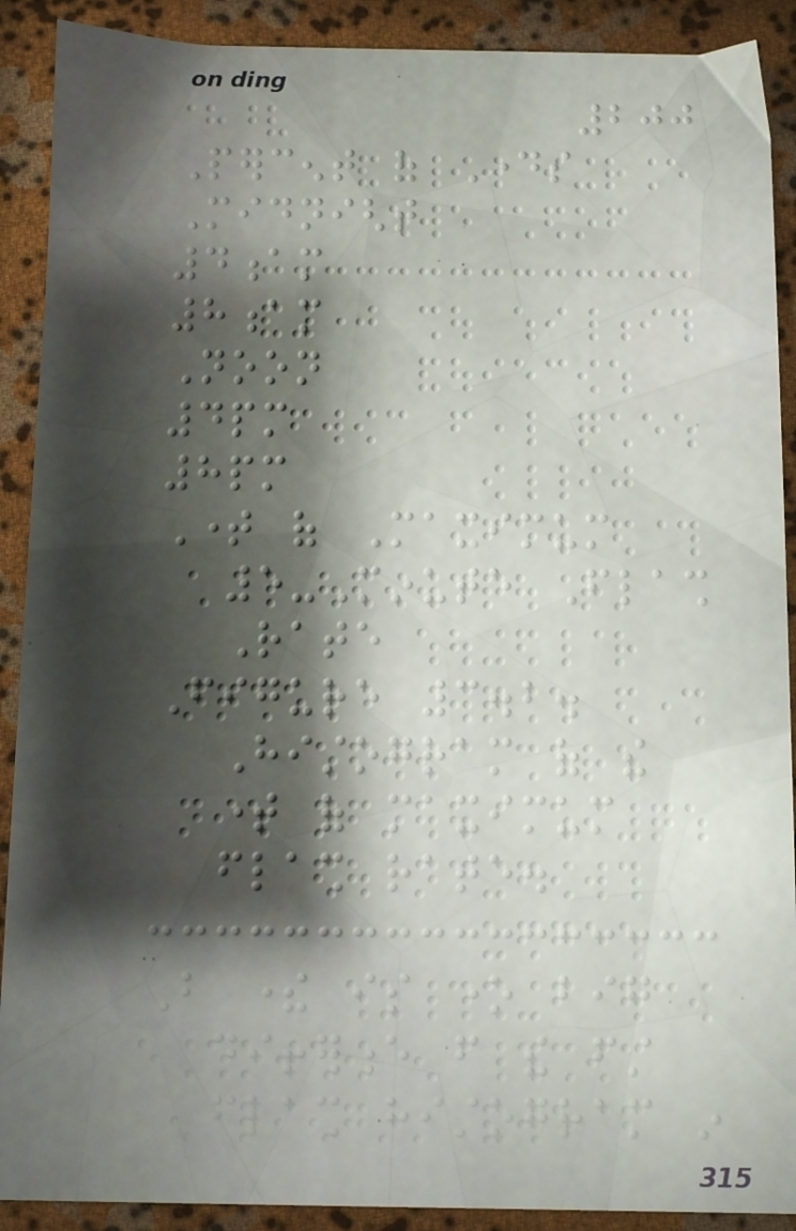200
Percent of Days
Midnight
4am
8am
Noon
4pm
8pm
Time of Maximum
5-Minute Flash
Rate
Figure 3.2.
Histogram of the
time of maximum
flash rate.
But there is one big
difference from the first
flash histogram in
